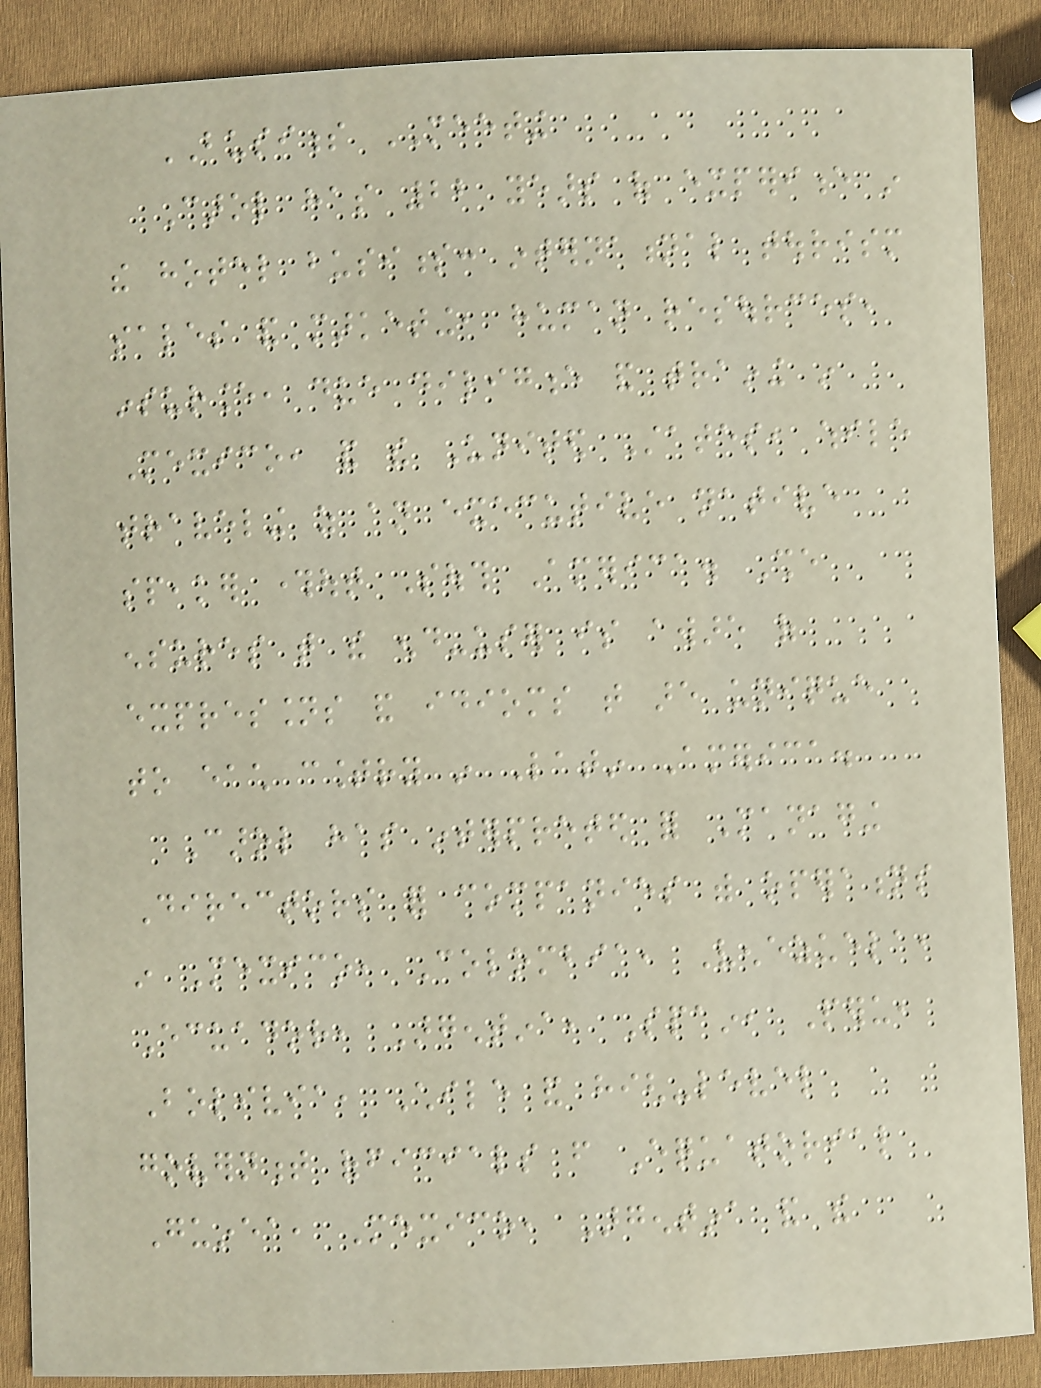BUSINESS MEETING
Carol has 22 years of experience in
the hotel business: international tourism
sales and marketing, human resources,
insurance, due diligence and training in
Mexico, and the United States, while
traveling as an executive native
speaker throughout South America. She
ensures that the end-user is aware of
expressions and idioms that are unique
to each country in Latin America.
Carol has interpreted for Managing
Directors for companies with operations
in Mexico, Colombia, Venezuela,
Ecuador, Argentina, Spain, Peru,
Bolivia, Chile and high-level
government officials from Equatorial
Guinea, Mexico, Argentina and the
